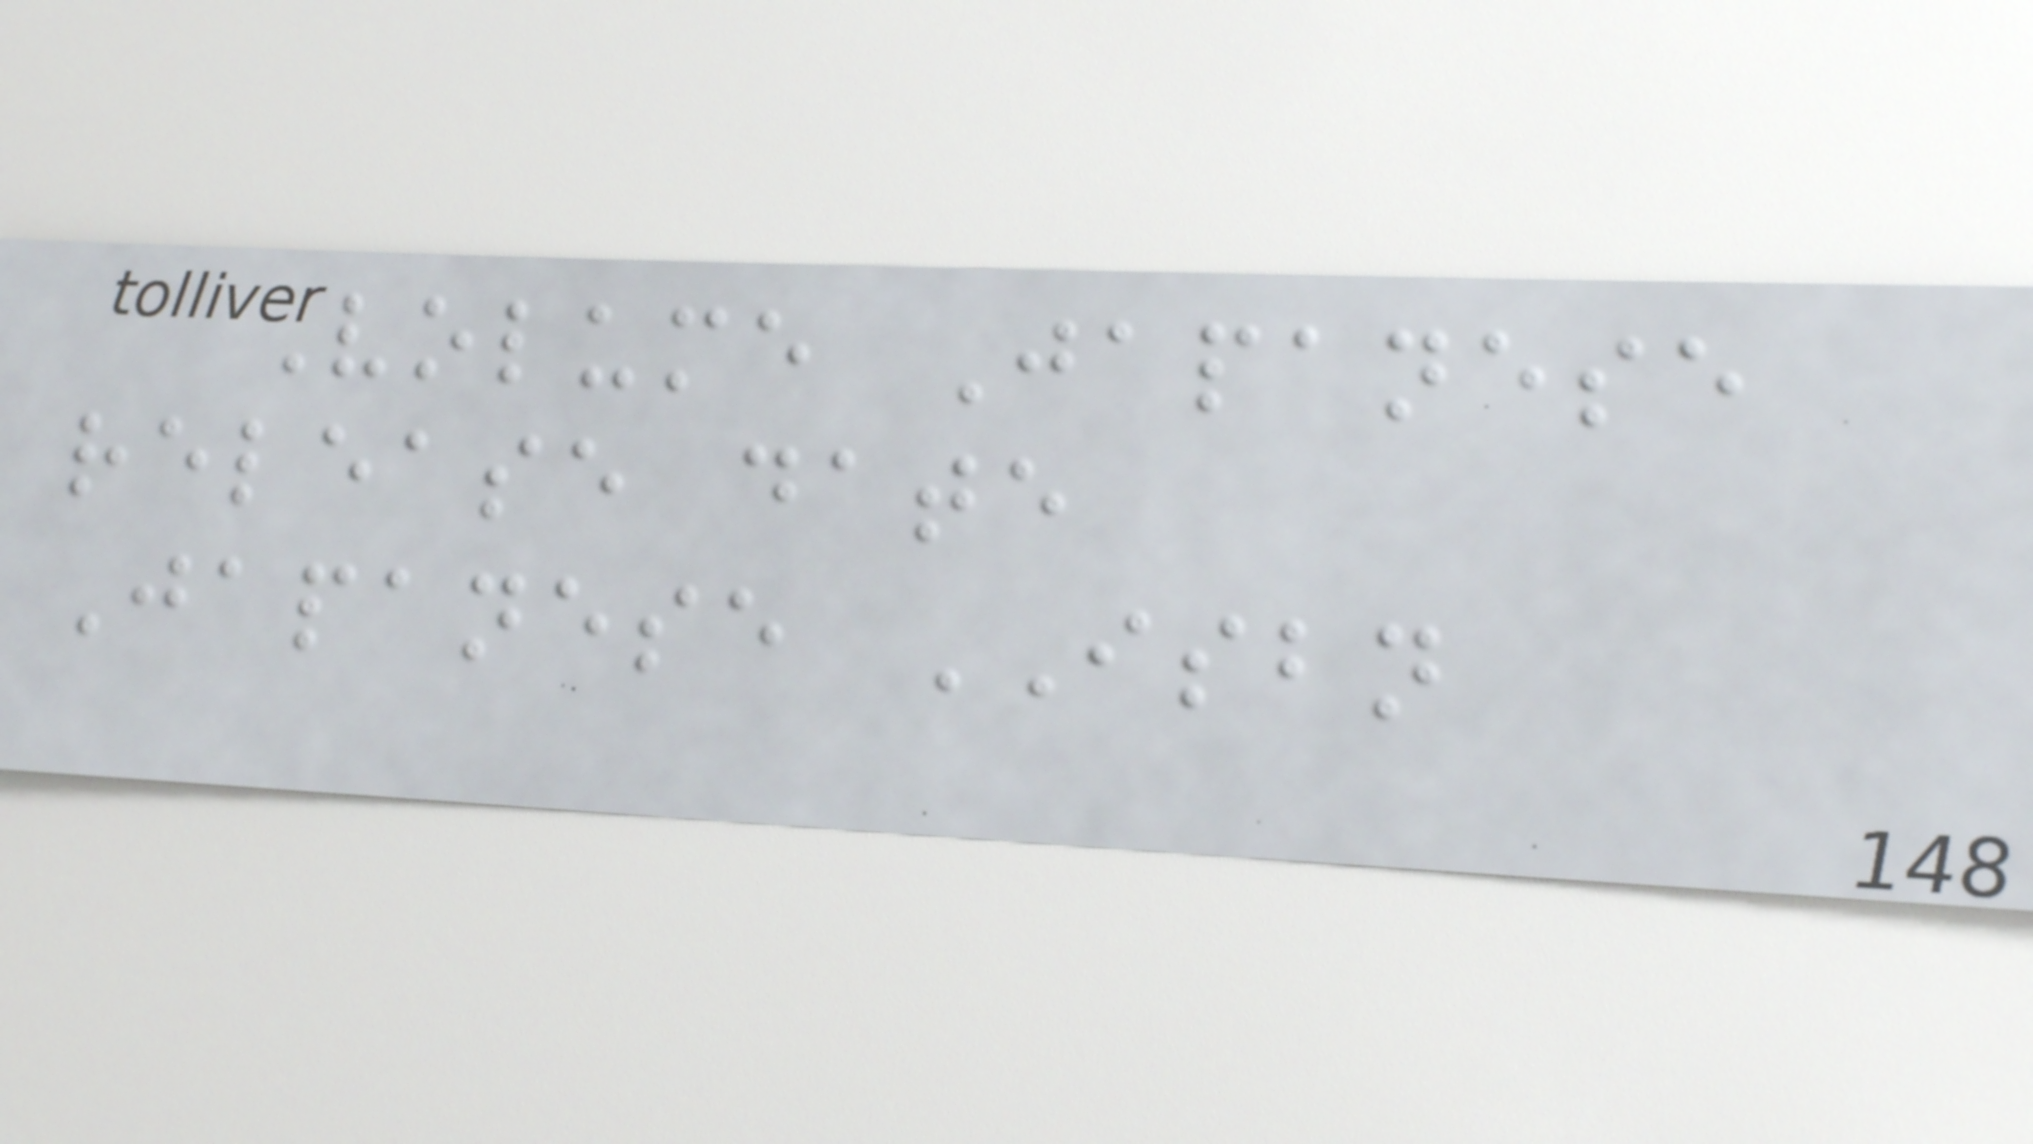Volume Japanese
release date
Japanese ISBN
